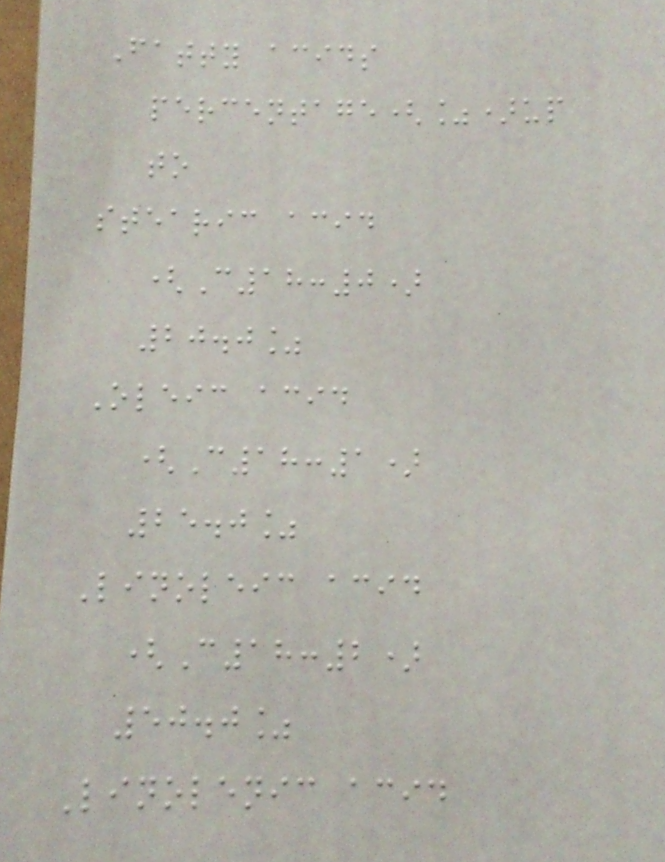Fatty acids
percentage(%)up
to
stearic acid
(C18:0)
20.0%
Oleic acid
(C18:1)
25.0%
Linoleic acid
(C18:2)
50.0%
Linolenic acid
